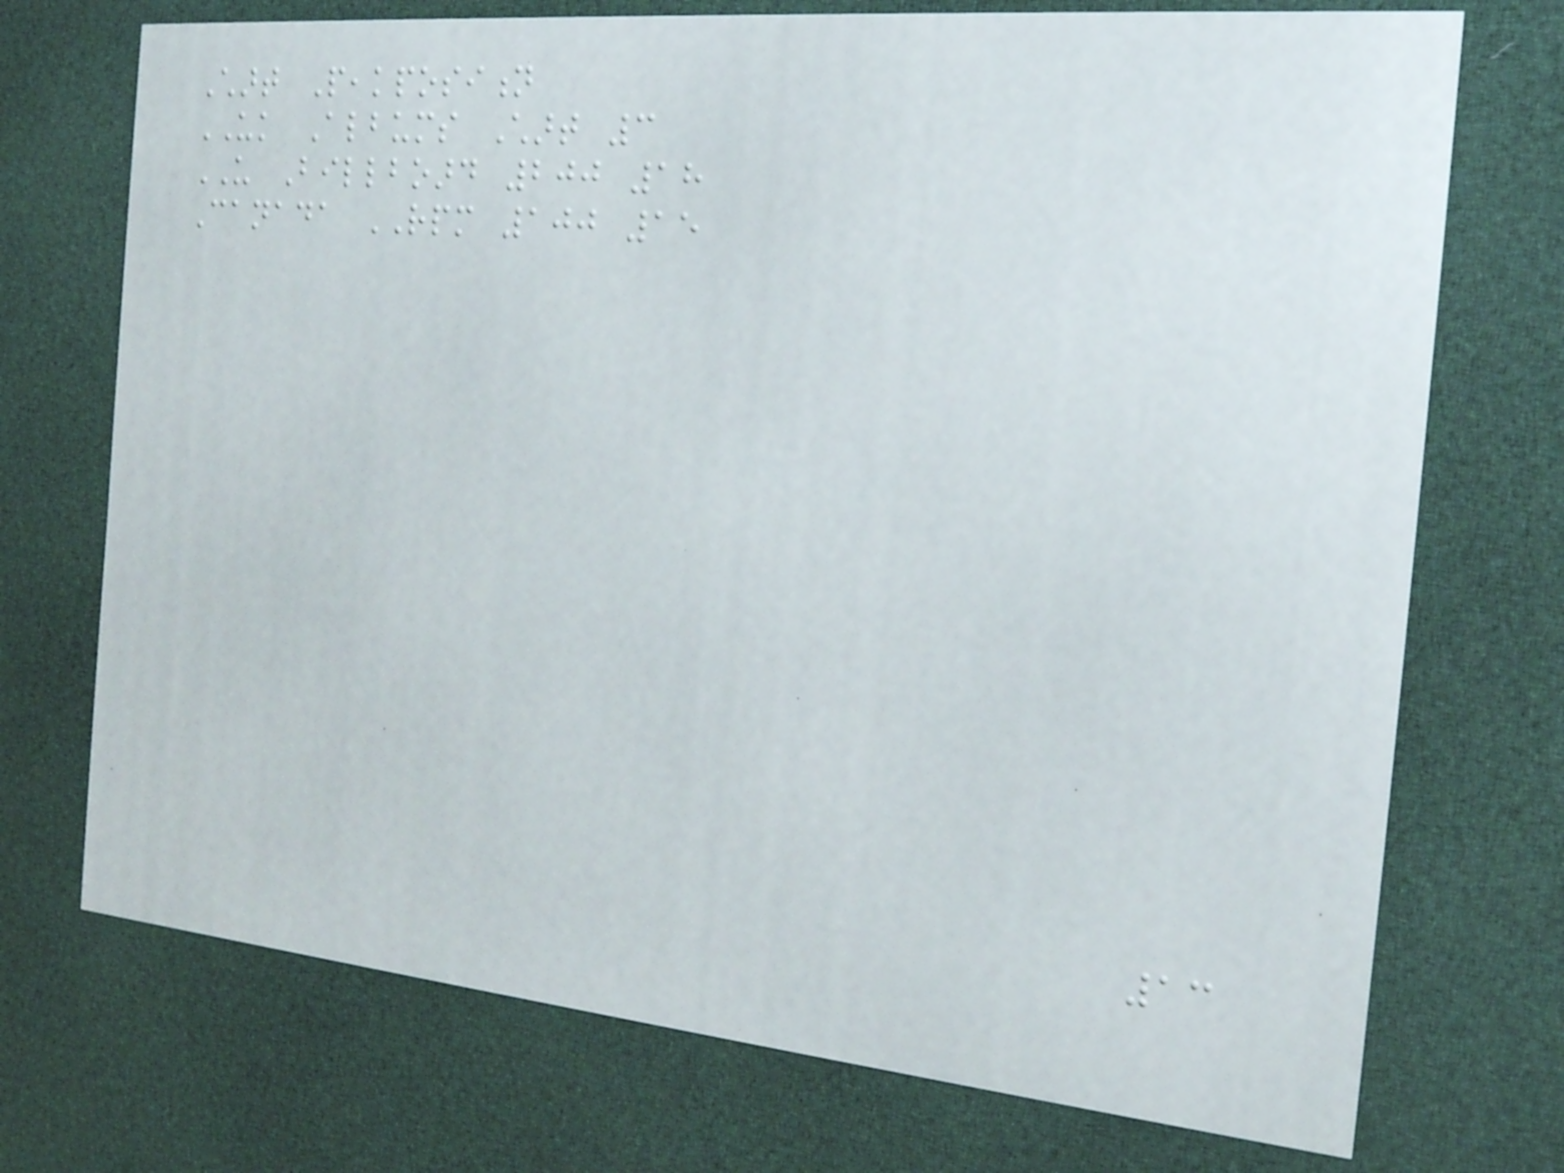Chart Peakposition
UK Albums Chart 3
US Billboard 200 18
Canada RPM 100 15
13
